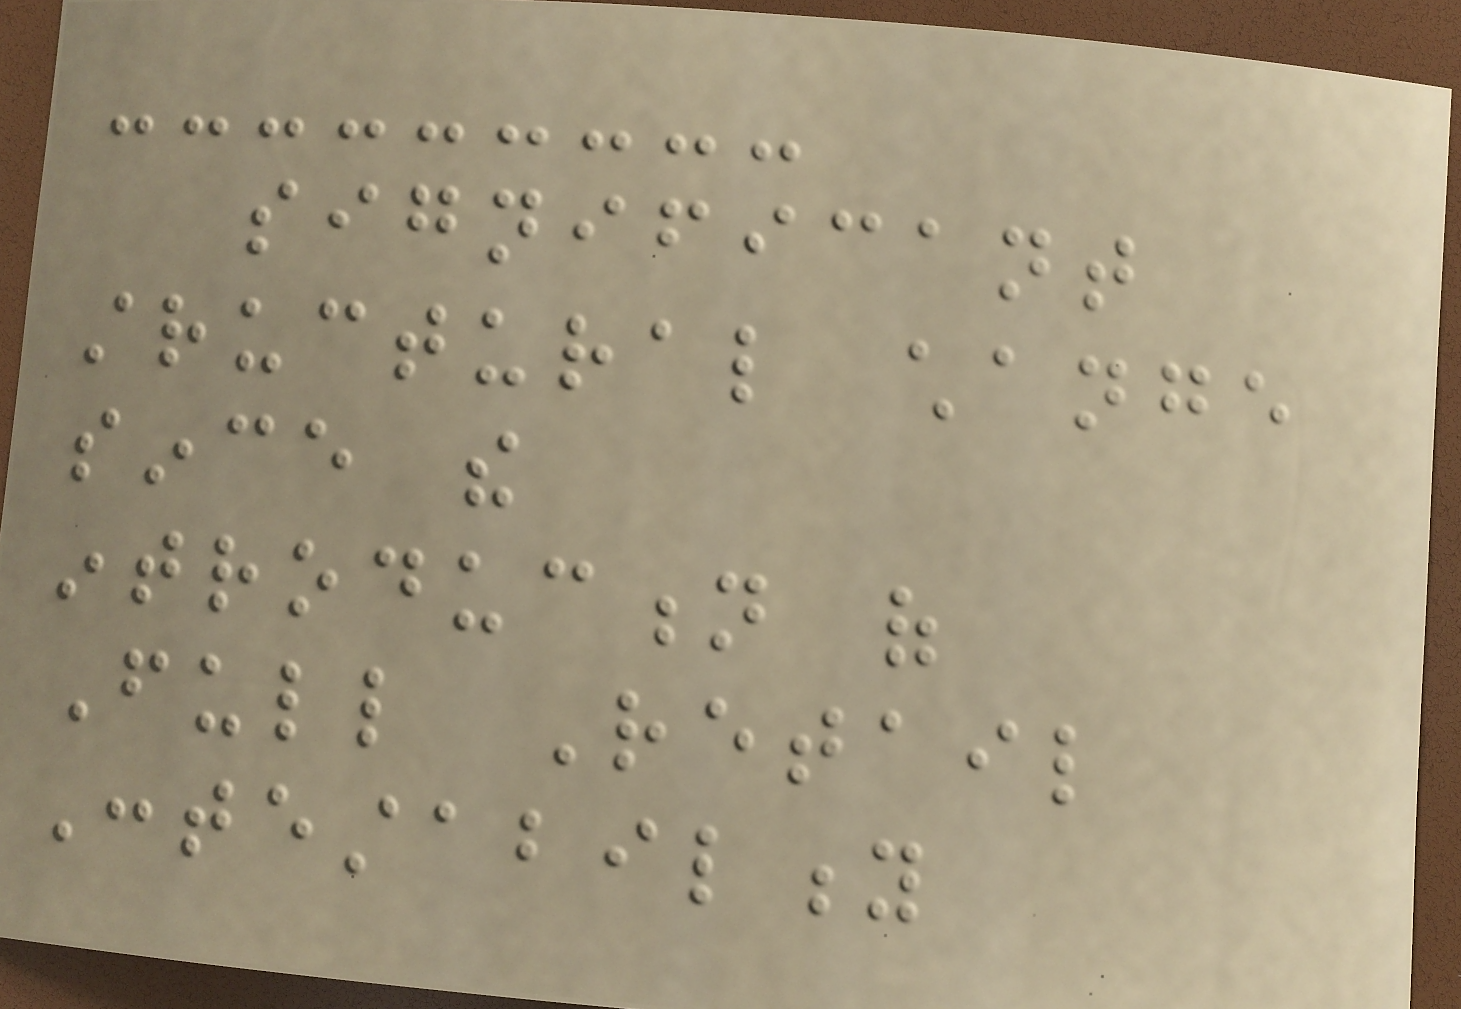significant
structural change
since the
introduction of
Full Retail
Contestability
